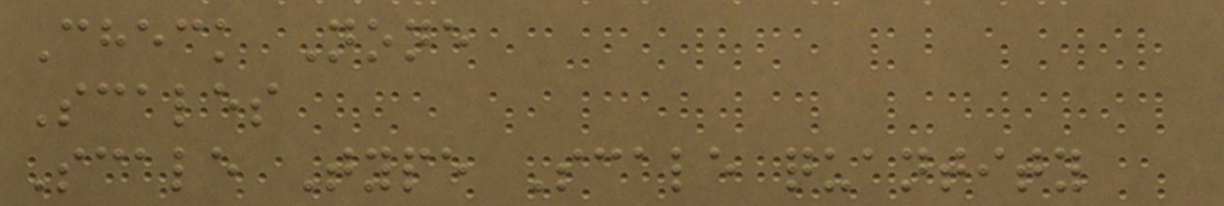Check None
Scales
Scale Type Scale quantity
